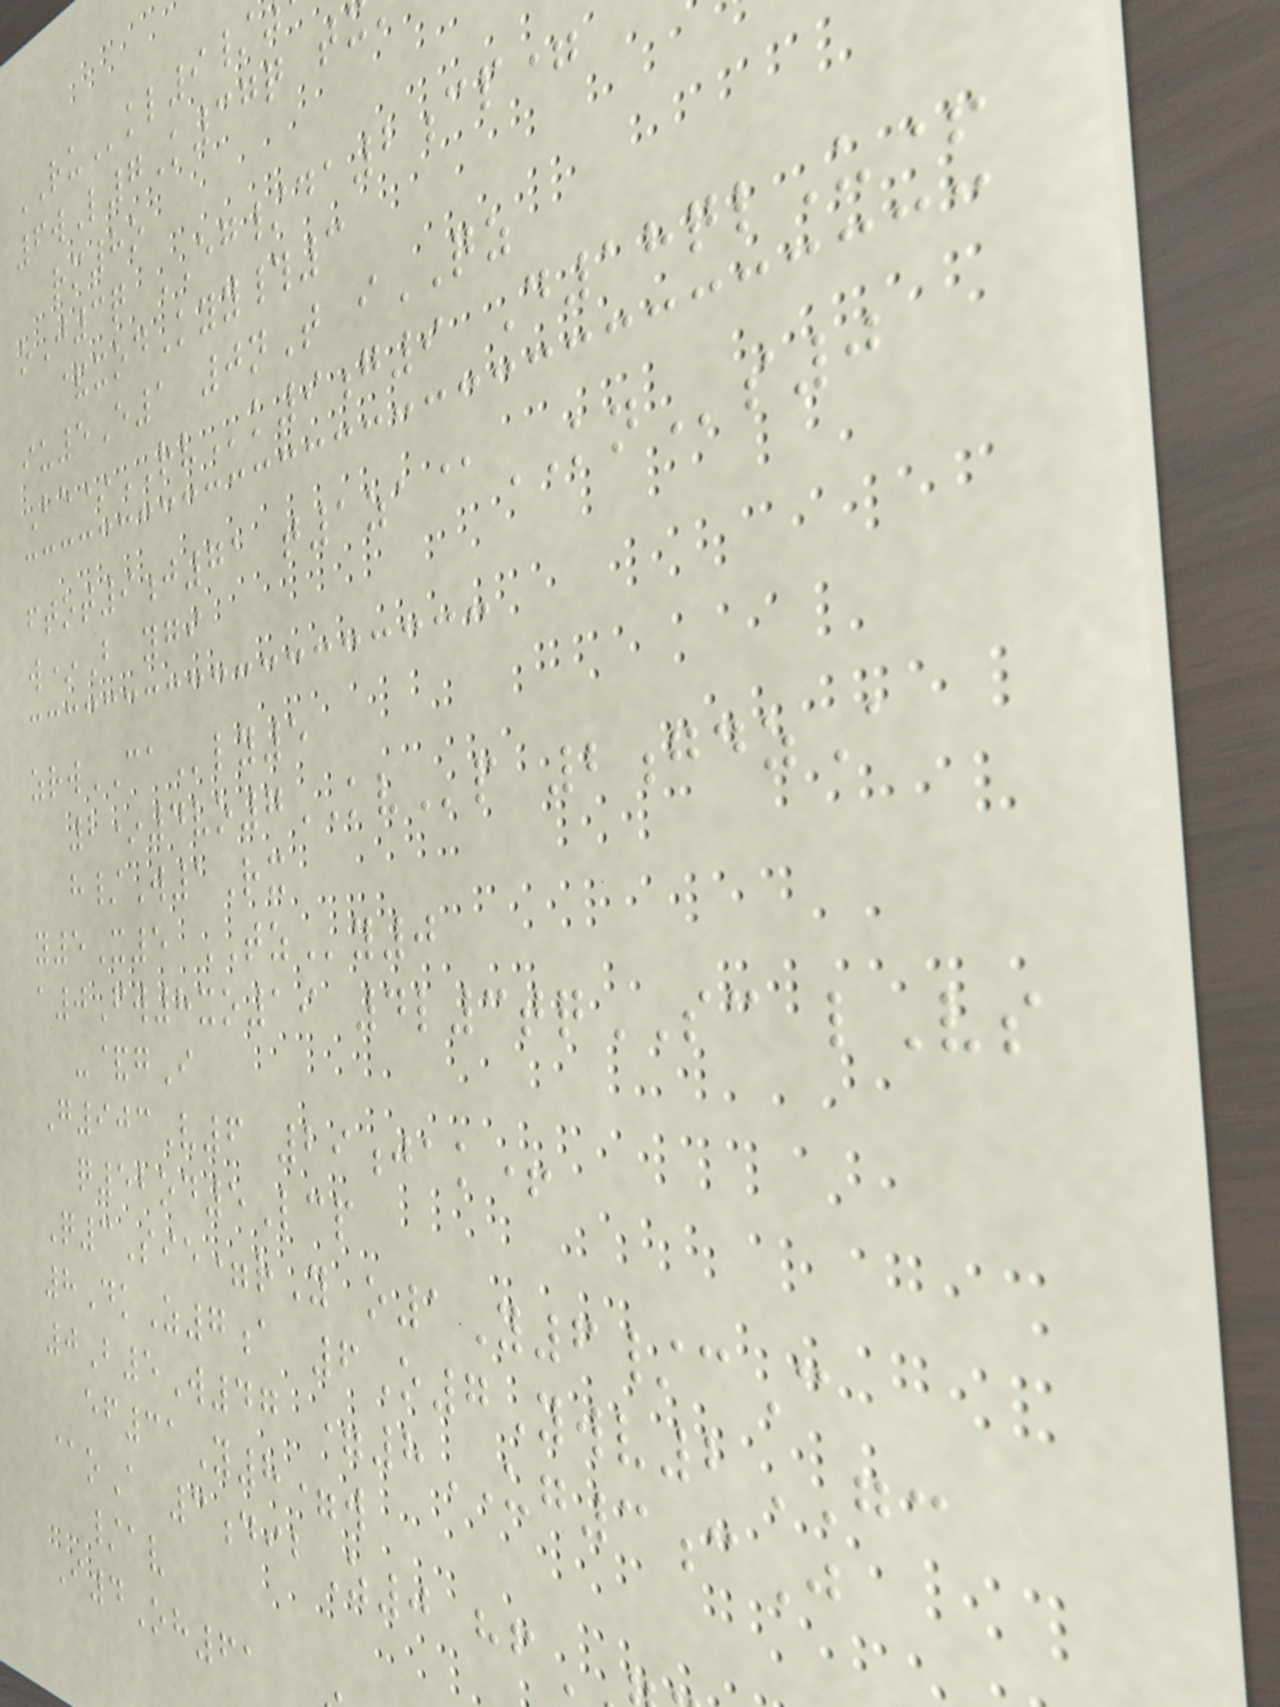RUkl9/
6wL7K37q t
rm8o
oJ3q EG/da2cp=
&xodKyy#3
iu5E1 0nT iQZ
Be*RVk9g9 D18qlU+
ftot9j71 t1za@KNs0
w*B ygi
zrwCAly5
2*4vo7KVp 2gdzA
h/W1Rx
y5X5 TZy0
a0Fw8xo19 4l3tqSC lVs
-&gI
G903V6 29jak+
q52od5Lcp
Q3Sie=rY o1Y6/cC
8DkZ7a 6O7Ywv2GC
0B5W47 =8UG3cJ
ef31Y8=w
@oA 3dibZ0 hf
/av
I4Oh61
